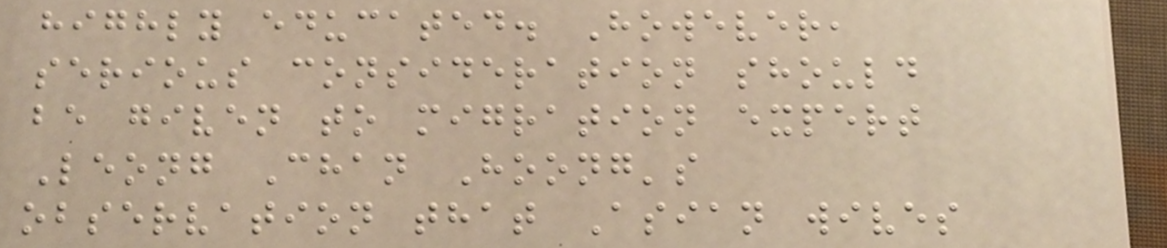highly educated. However,
serious consideration should
be given to migration expert
Leong Chan Hoong's
observation that Asian wives
